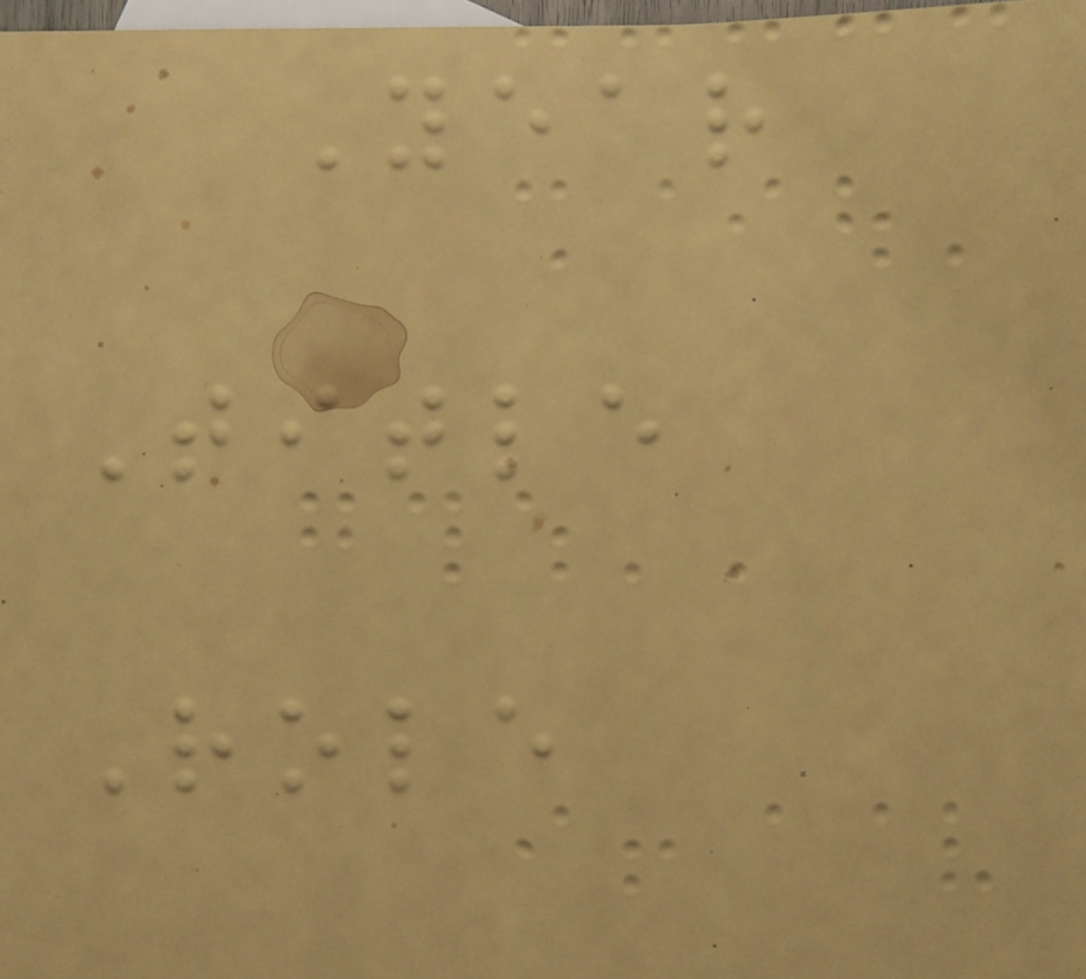Year
Title
Role
